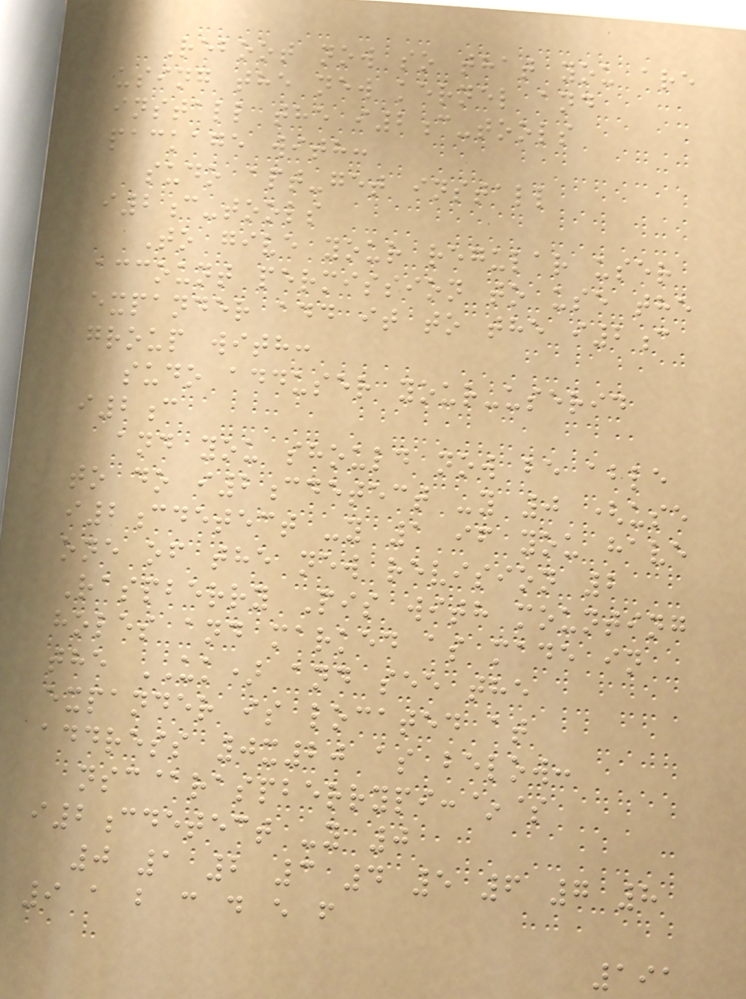Reboot now so that you are
using the new kernel and
install the i2c-tools
package with:
sudo apt-get install
i2c-tools
To give your regular user
account permission to use the
expander add it to the i2c
group with:
sudo adduser your-userid
i2c
and you should now be able
to do i2cdetect -y 0 (use
i2cdetect -y 1 if you have
one of the new revision 2
Raspberry Pis with mounting
holes and marked as made in
the UK) and see the
expander is located at
address 0x20 as below:
nsc@raspberrypi:~$
i2cdetect -y 0
0 1 2 3 4 5 6 7 8
9 a b c d e f
191
